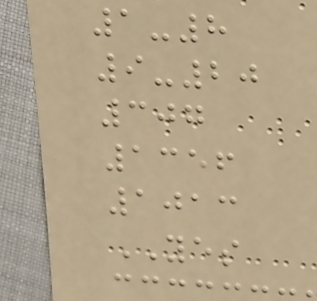1-8
9-20
307
1356
1013
YES
